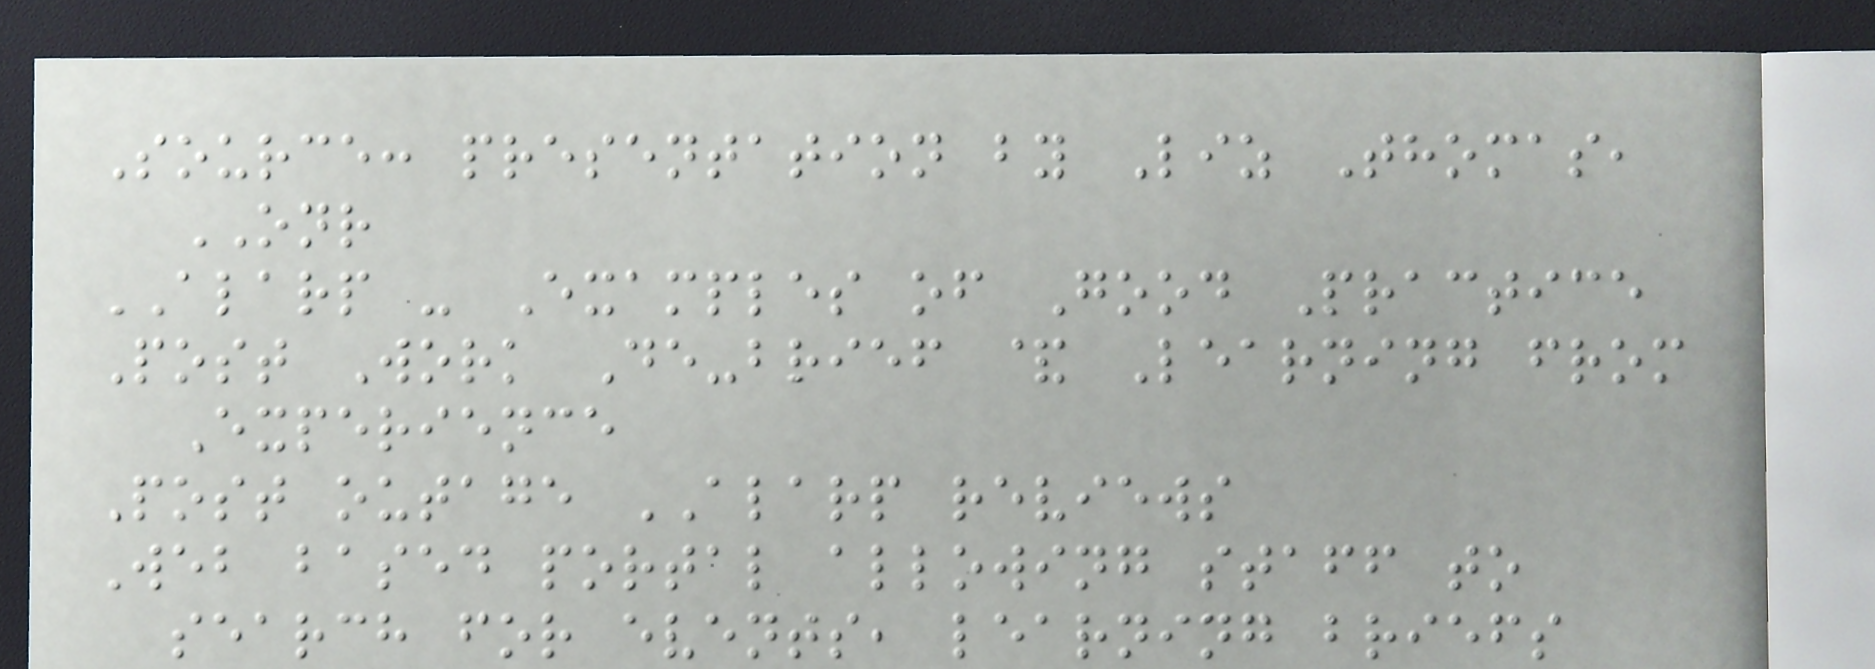Source: presentation by Liz Thomas,
ONR
ALARP - Examples of Good Practice
Post Work De-brief & Learning from
Experience
Post outage ALARP reviews
Web based portal allowing staff to
search for events, learning briefs
